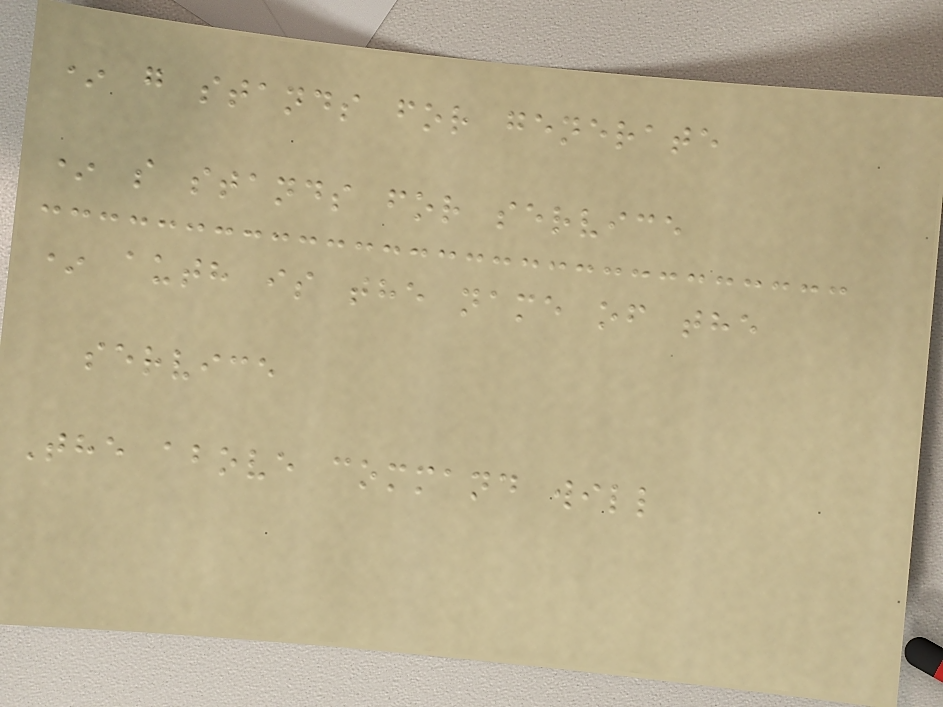* g stands for generate
* s stands for service
* auth is the name of the
service
The above command will
